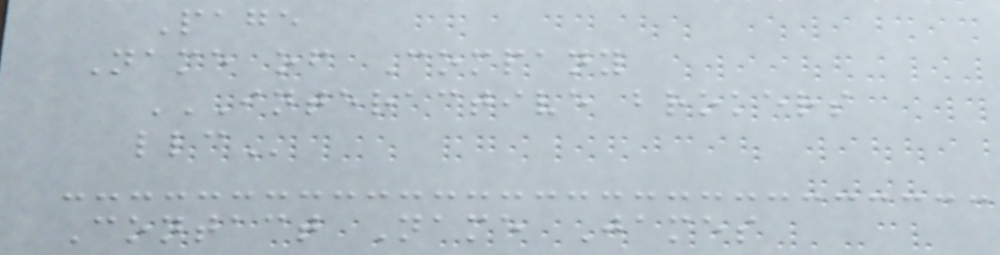Page
Name of Company
INTERACTIVE BROKERS
LLC
Contact Name James
